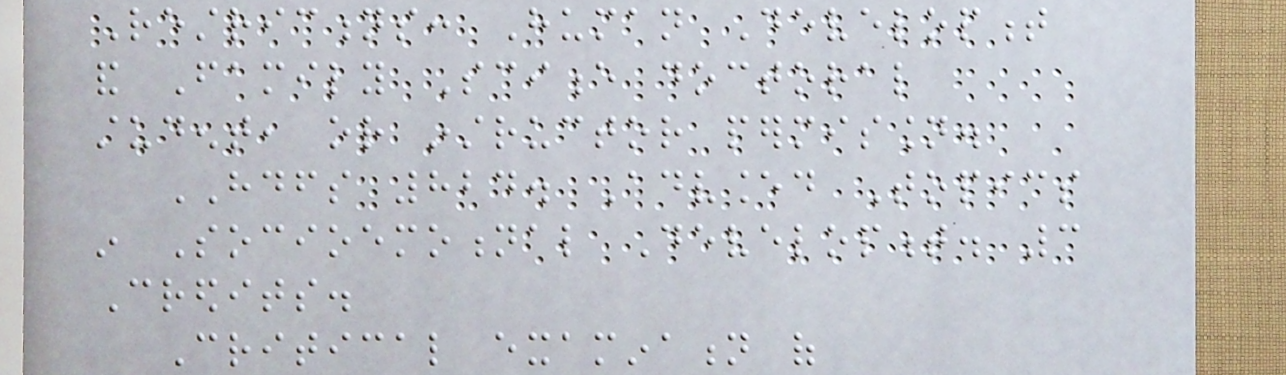Restrictions: Human Development
and Family Science doctoral
student, or instructor permission.
HDFS 824. Advanced Topics
in Socioemotional Development. 3
Credits.
Critical examination of
